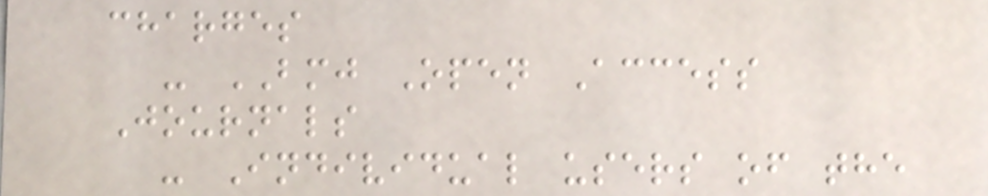charges
- BMJ Open Access
Journals
- Individual users of the
